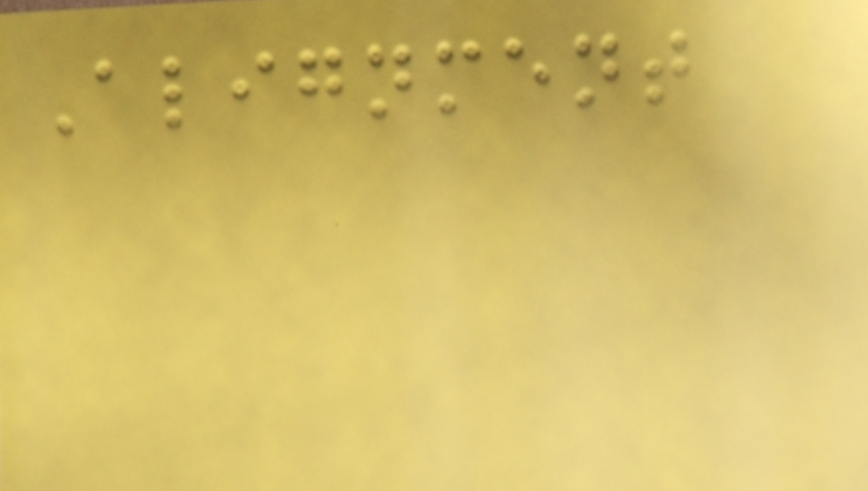Alignment
